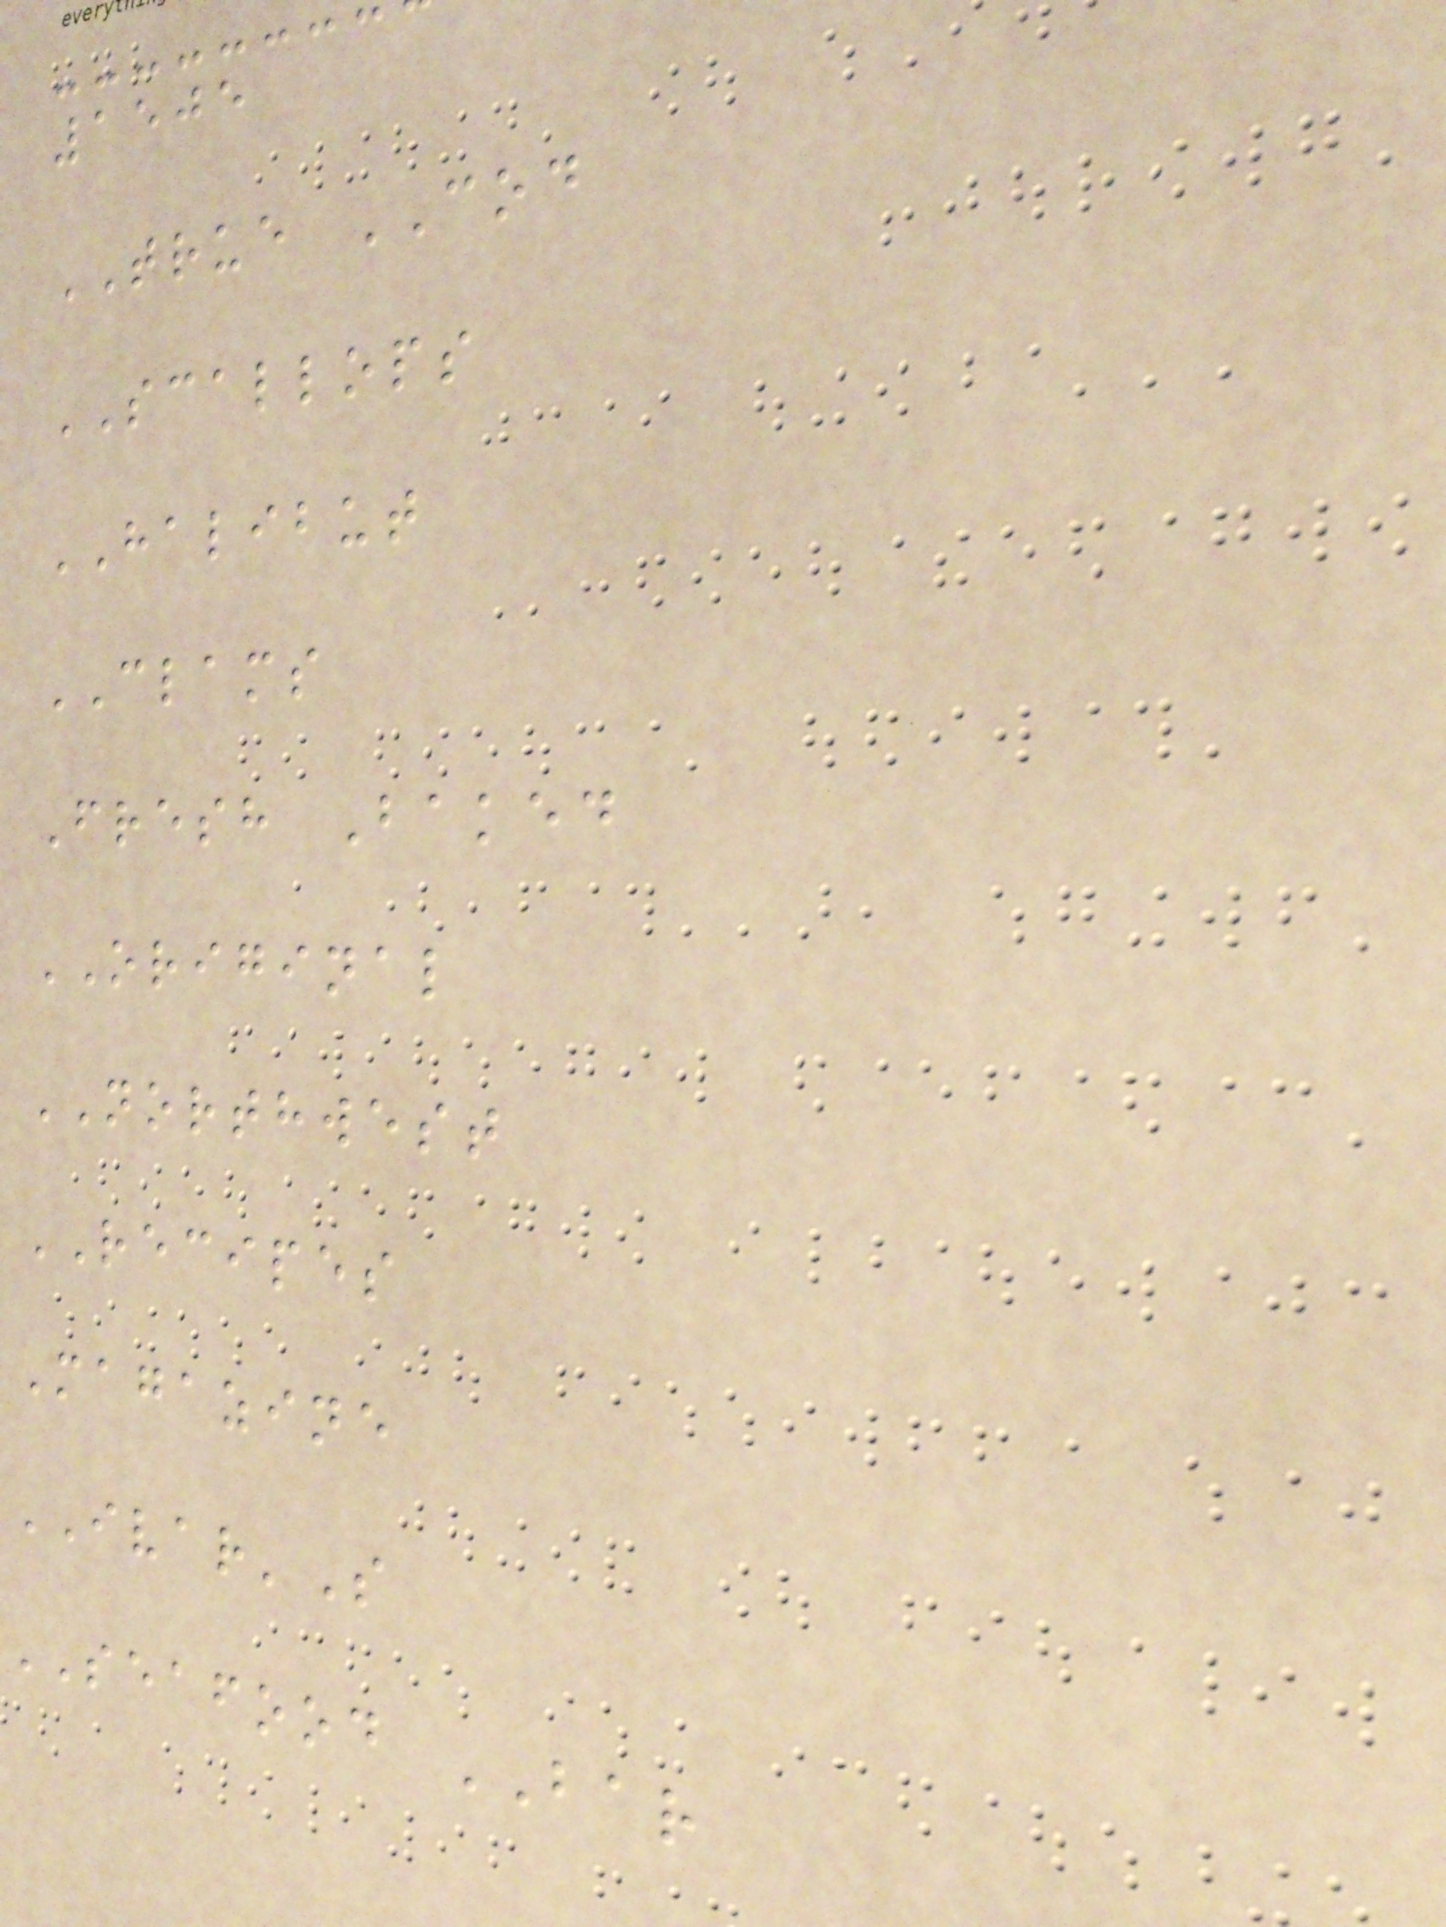1505
TRUE COD
SCALLOPS
HALIBUT
CLAMS
Fresh Baked
ORIGINAL
NORTHWEST
RECIPES
Magazine
IVAR'S
SEAFOOD BAR
